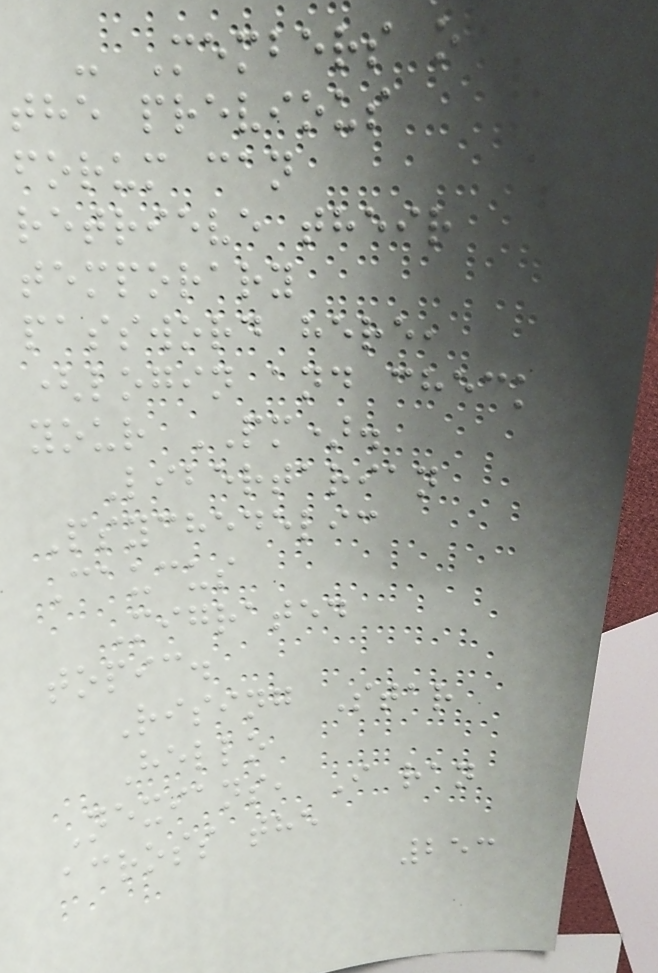- Members of
the previous
forum can
retrieve their
temporary
password here,
(login and check
your PM).
Libertarian
Psychedelic
Caucus
Migrated
topic.
Rising Star
Hello
Nexians, I ran
across the
253
